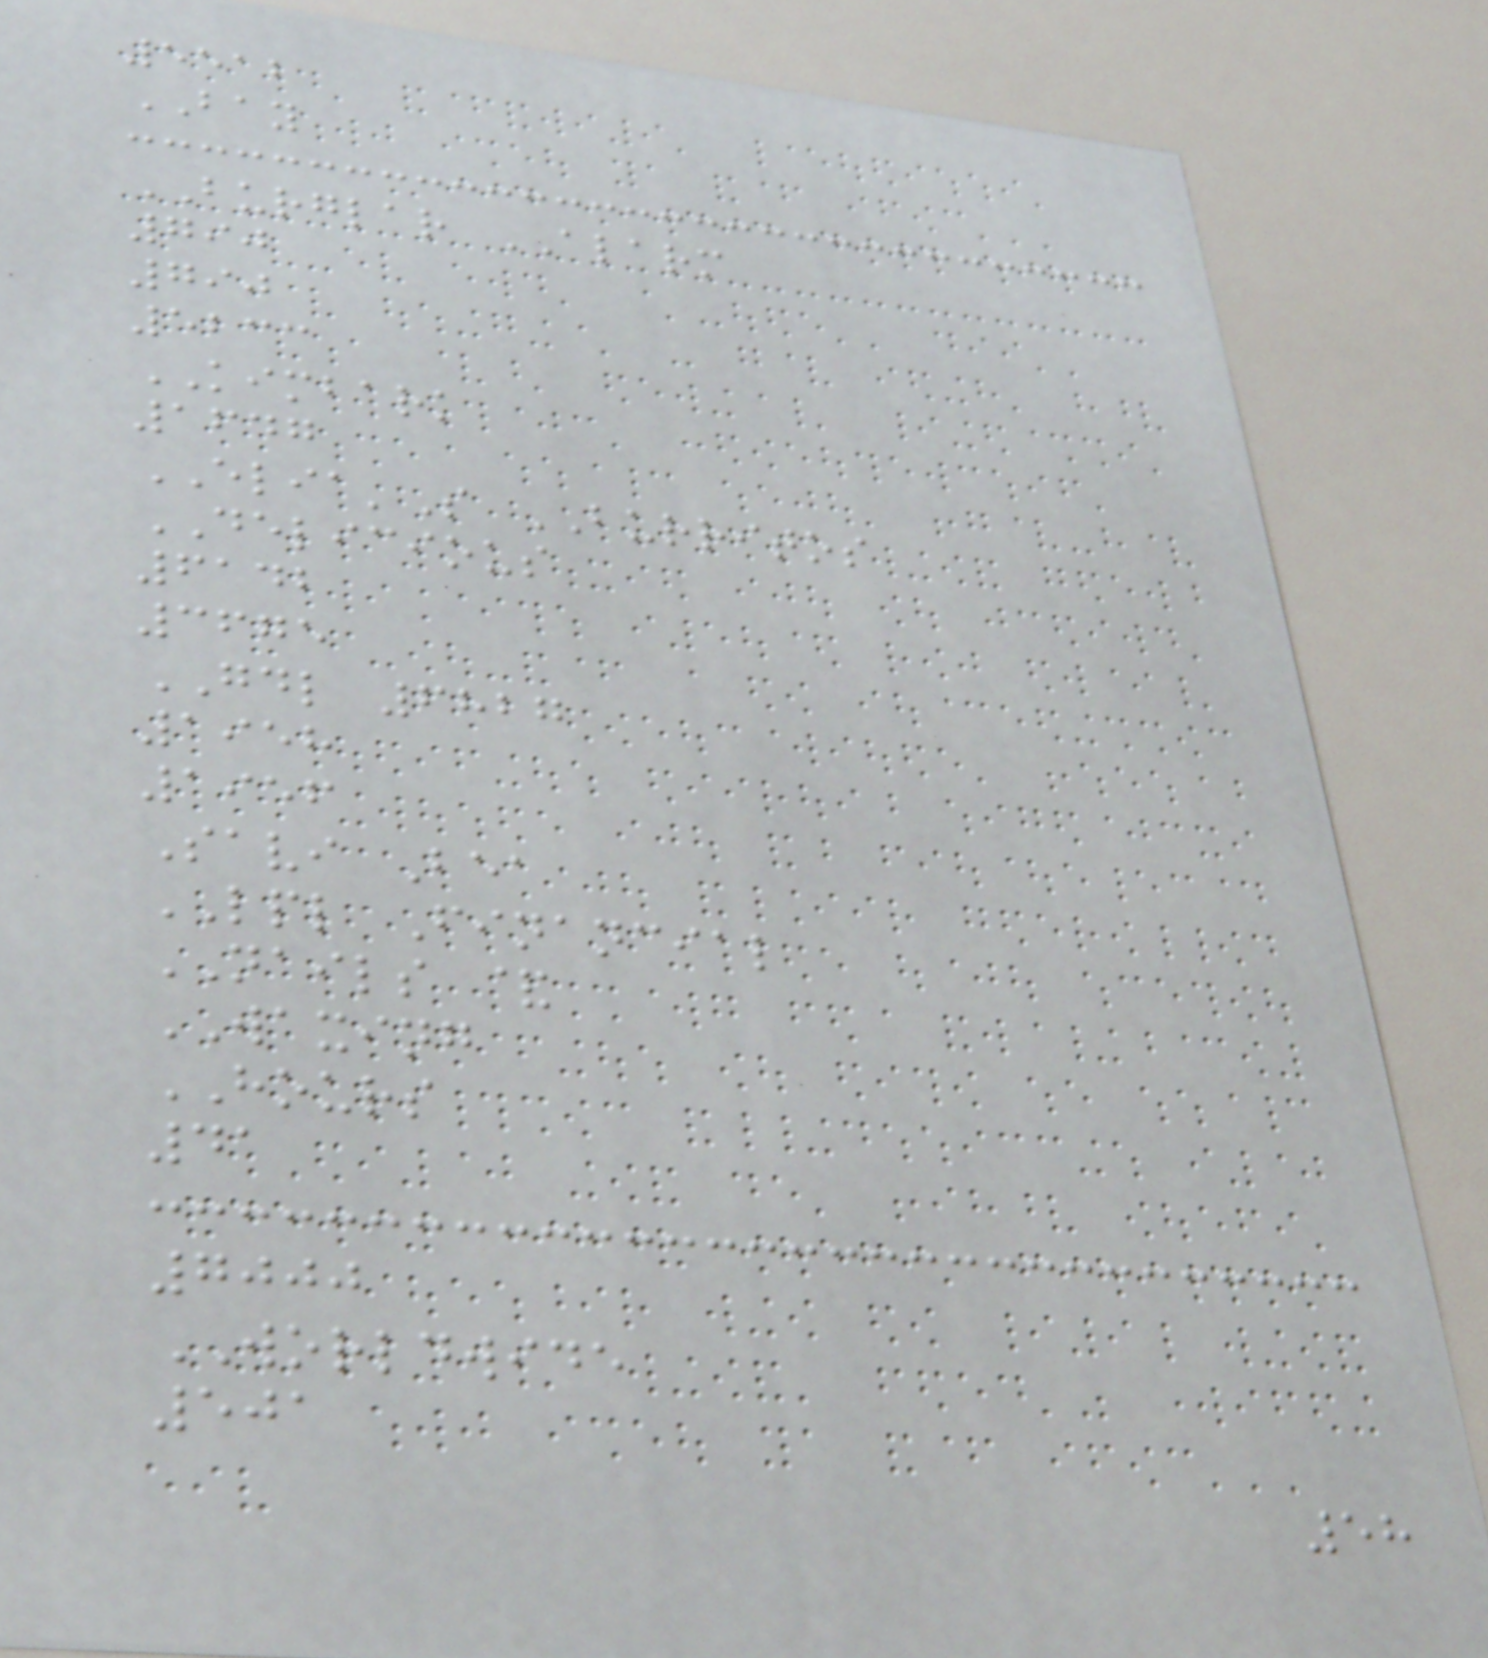5512
BAY
BURGLAR ALARM
790
790
5233
KIMBARK
1647
ELIA'S BURRITOS
DELICIOUS
6142
3675
GDL 6827
1958
1956
Savi Bea
LPL Financial
NAILS &
WAXING
HOURS
41
7000
WORLDWIDE
501
58
